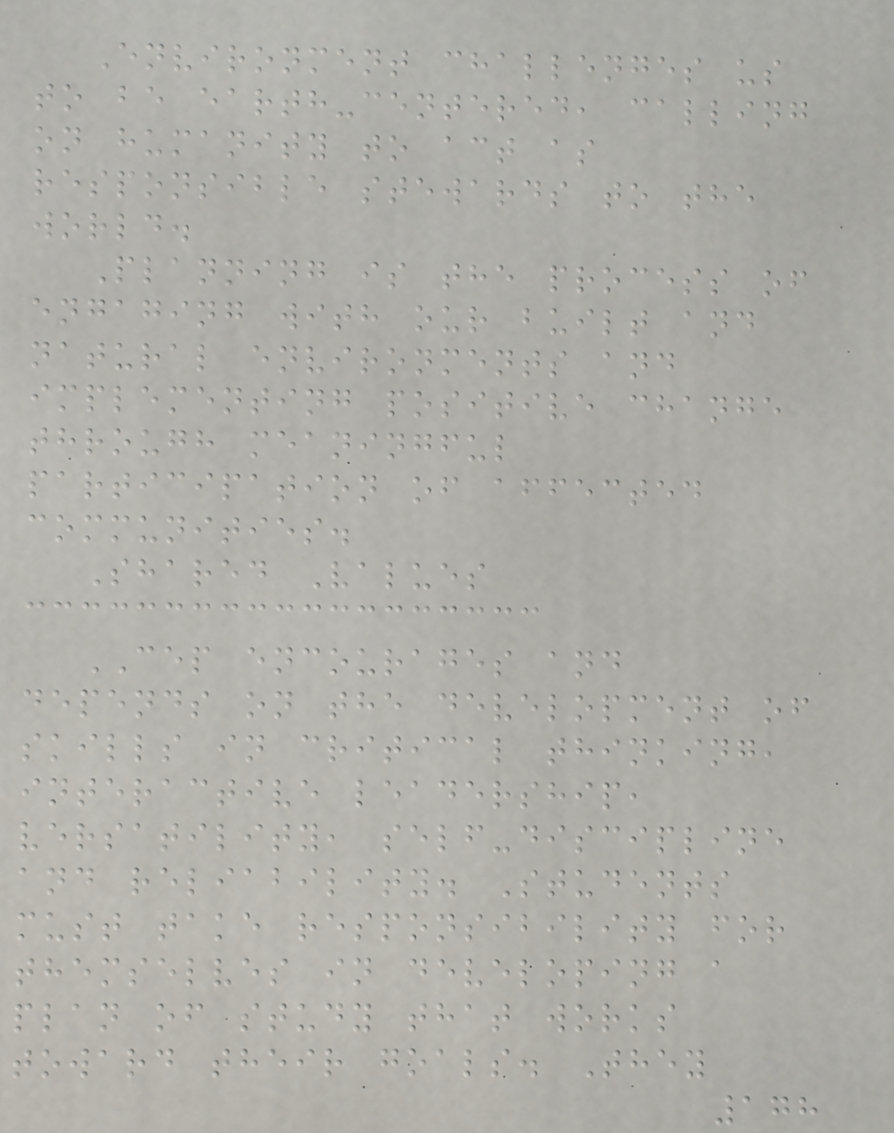Environment challenges us
to be earth-centered, calling
on humanity to act as
responsible stewards to the
world.
Planning is the process of
engaging with our built and
natural environments and
implementing positive change
through meaningful
participation of affected
communities.
Shared Values
CEP encourages and
depends on the development of
skills in critical thinking,
interactive leadership,
versatility, self-discipline
and reliability. Students
must take responsibility for
themselves in developing a
plan of study that works
toward their goals. They
178
